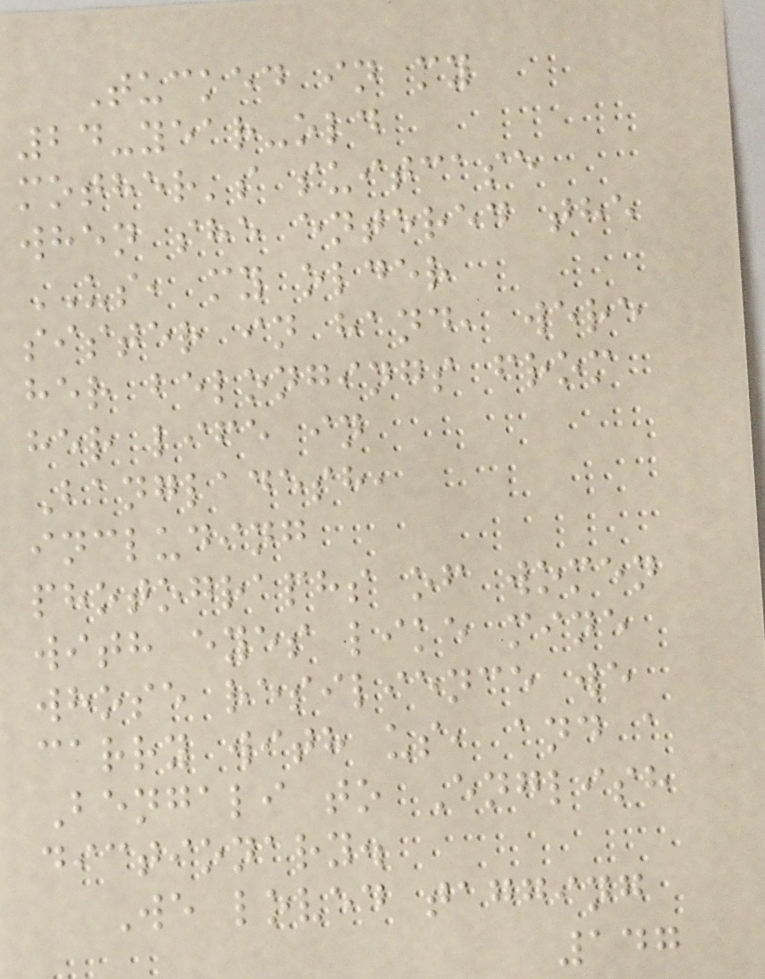Tucked in my
24-year-old
mother's suitcase
when she entered the
US, my older
sister in hand, were
her belongings from
her life in
Bangladesh,
including
photographs of women
with eyes like mine
whose resilience we
carry with us, and a
Bengali to English
dictionary.
We loved tagging
147
